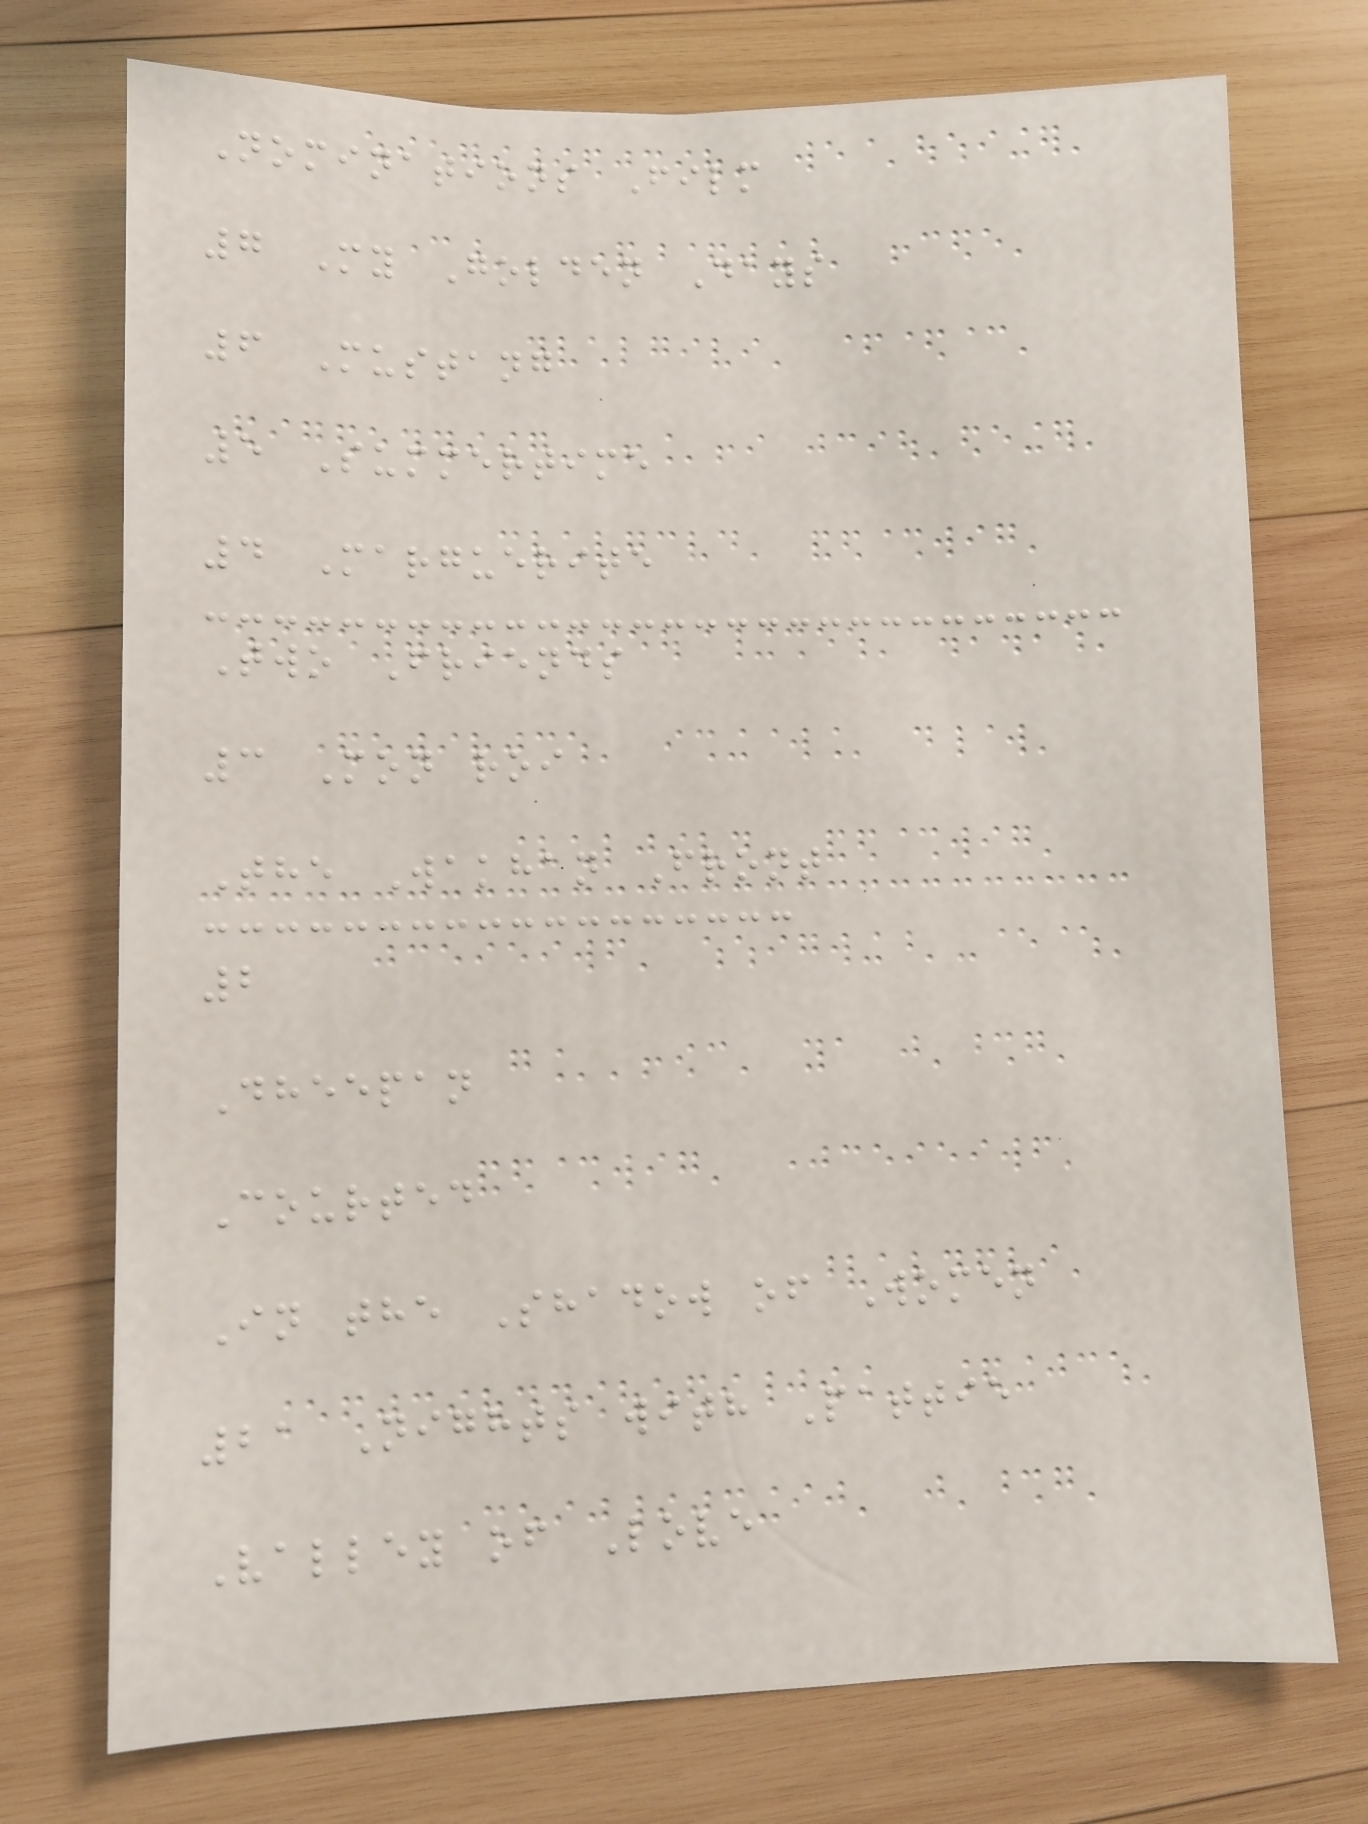Nominations Film
7 My Golden Days
6 Mustang
5 Summertime
4 Marguerite
Two Friends
3 Mon roi
The Wakhan Front
2
Dheepan
Courted
In the Shadow of Women
21 Nights with Pattie
Valley of Love
